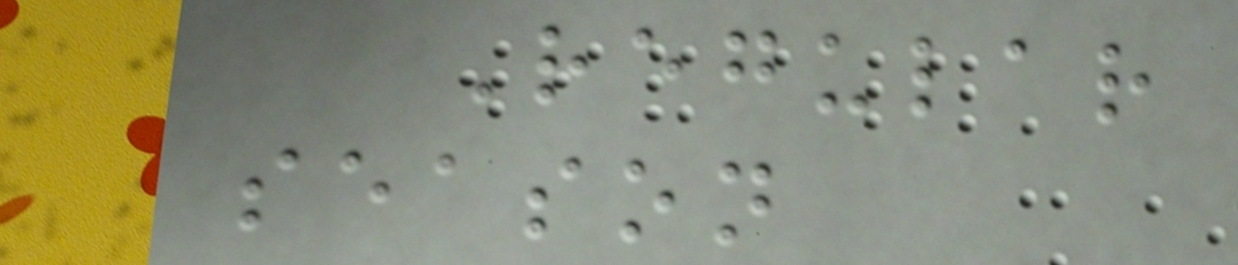Regular
season
